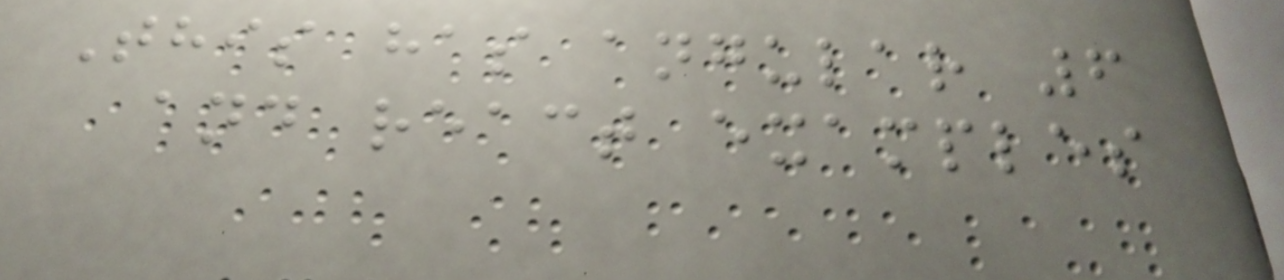This has angular 6
and react examples
